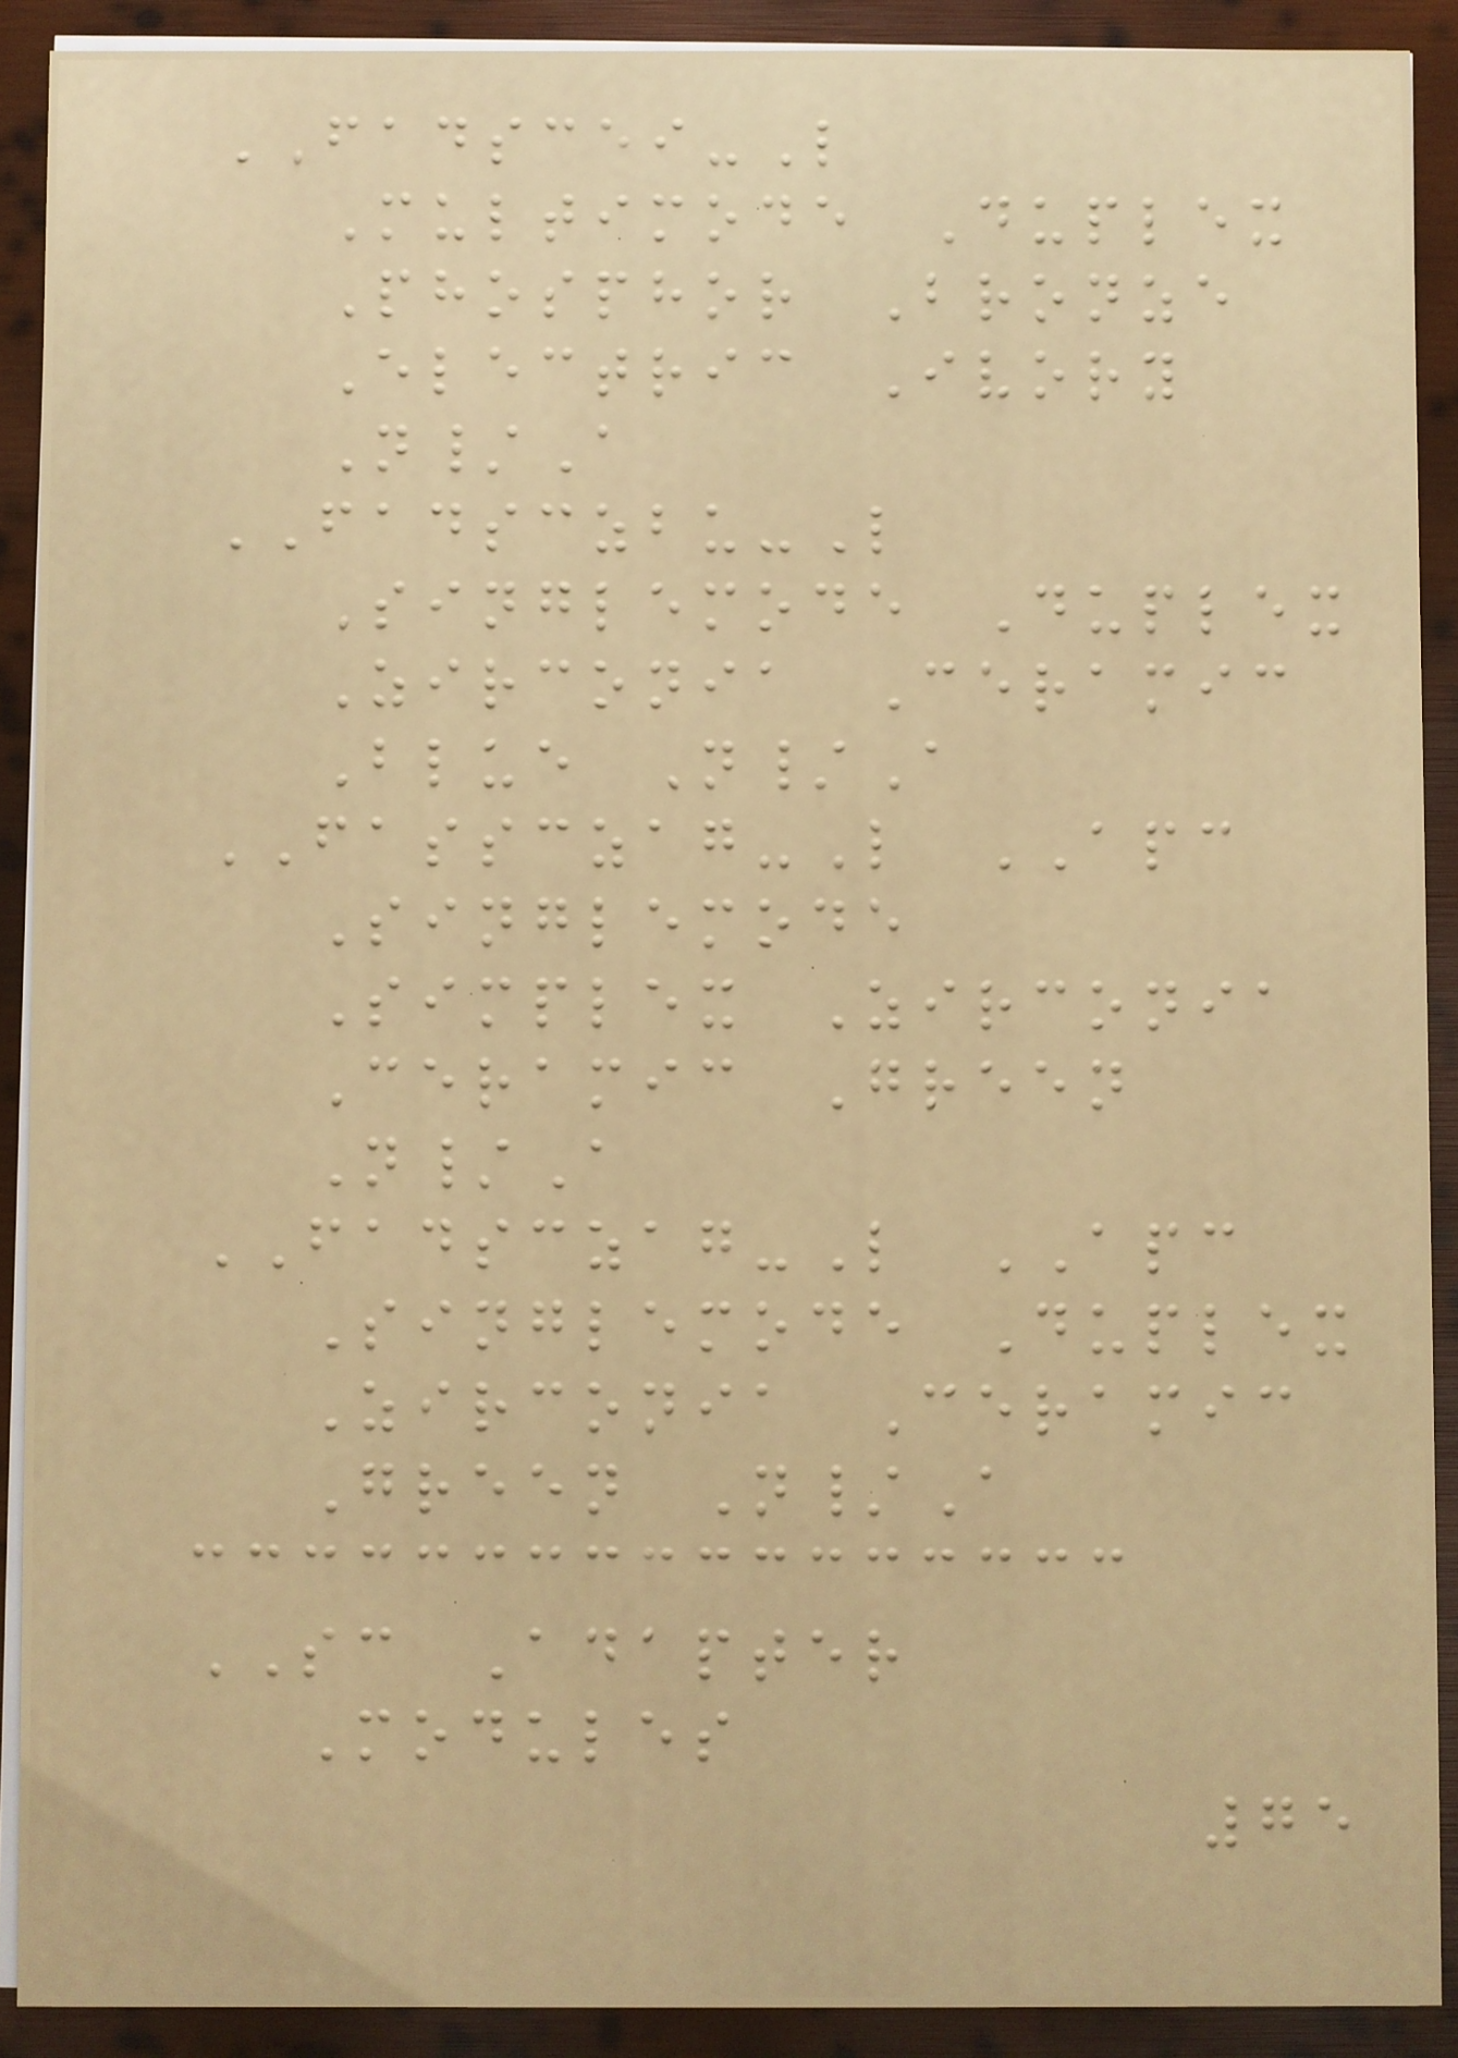FADSCEI-L
Multimode Duplex
Phosphor Bronze
Electric Ivory
N/A
FADSCZBU-L
Singlemode Duplex
Zirconia Ceramic
Blue N/A
FASSCZAG-L APC
Singlemode
Simplex Zirconia
Ceramic Green
N/A
FADSCZAG-L APC
Singlemode Duplex
Zirconia Ceramic
Green N/A
SC Adapter
Modules
75
